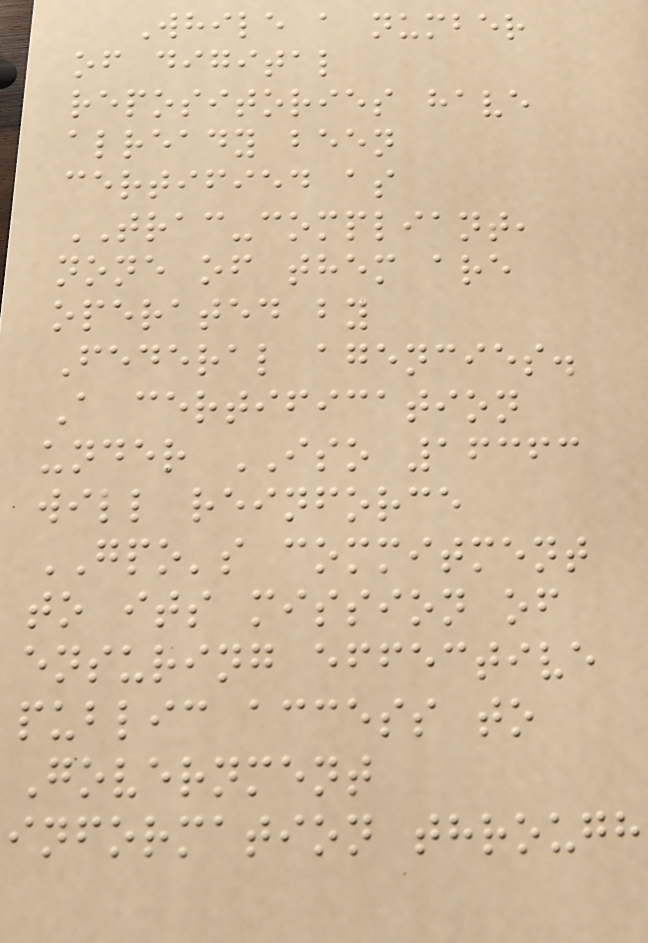While a number
of digital
repositories have
already been
certified as
TRAC-compliant,
none of them are
operated by
Federal agencies.
A certification
under ISO 16363
will reinforce
GPO's commitment
to its mission of
ensuring effective
public access to
Government
information through
